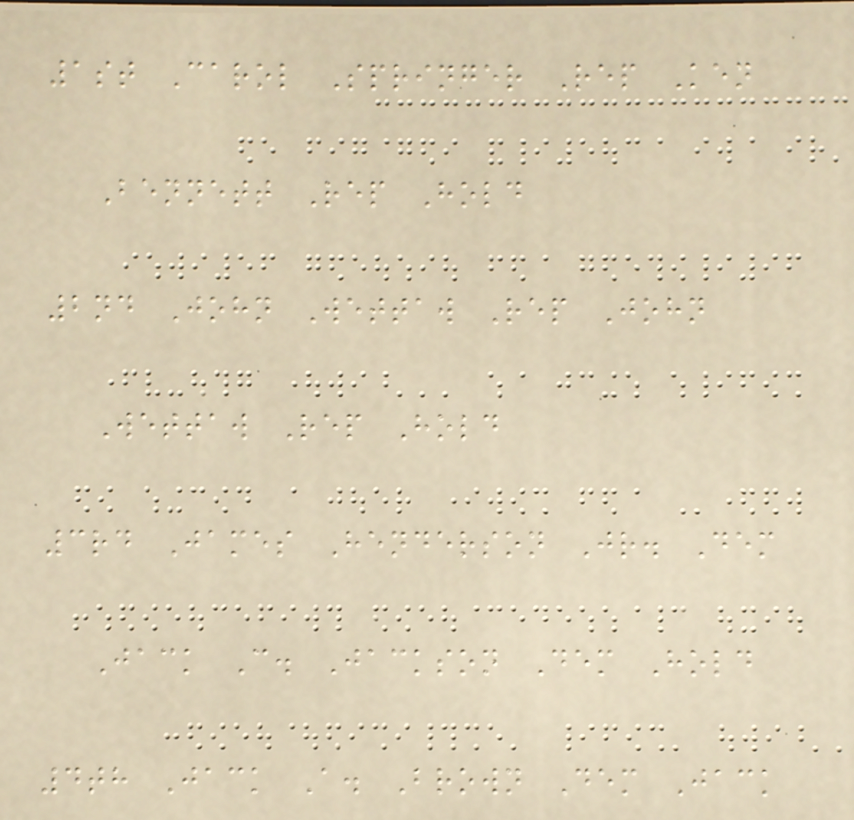1st Carol Springer Rep Ken
Bennett Rep Hold
2nd John Wettaw Rep John
Wettaw Rep Hold
3rd James Henderson Jr. Dem
Jack C. Jackson Dem Hold
4th Jack A. Brown Dem Jack
